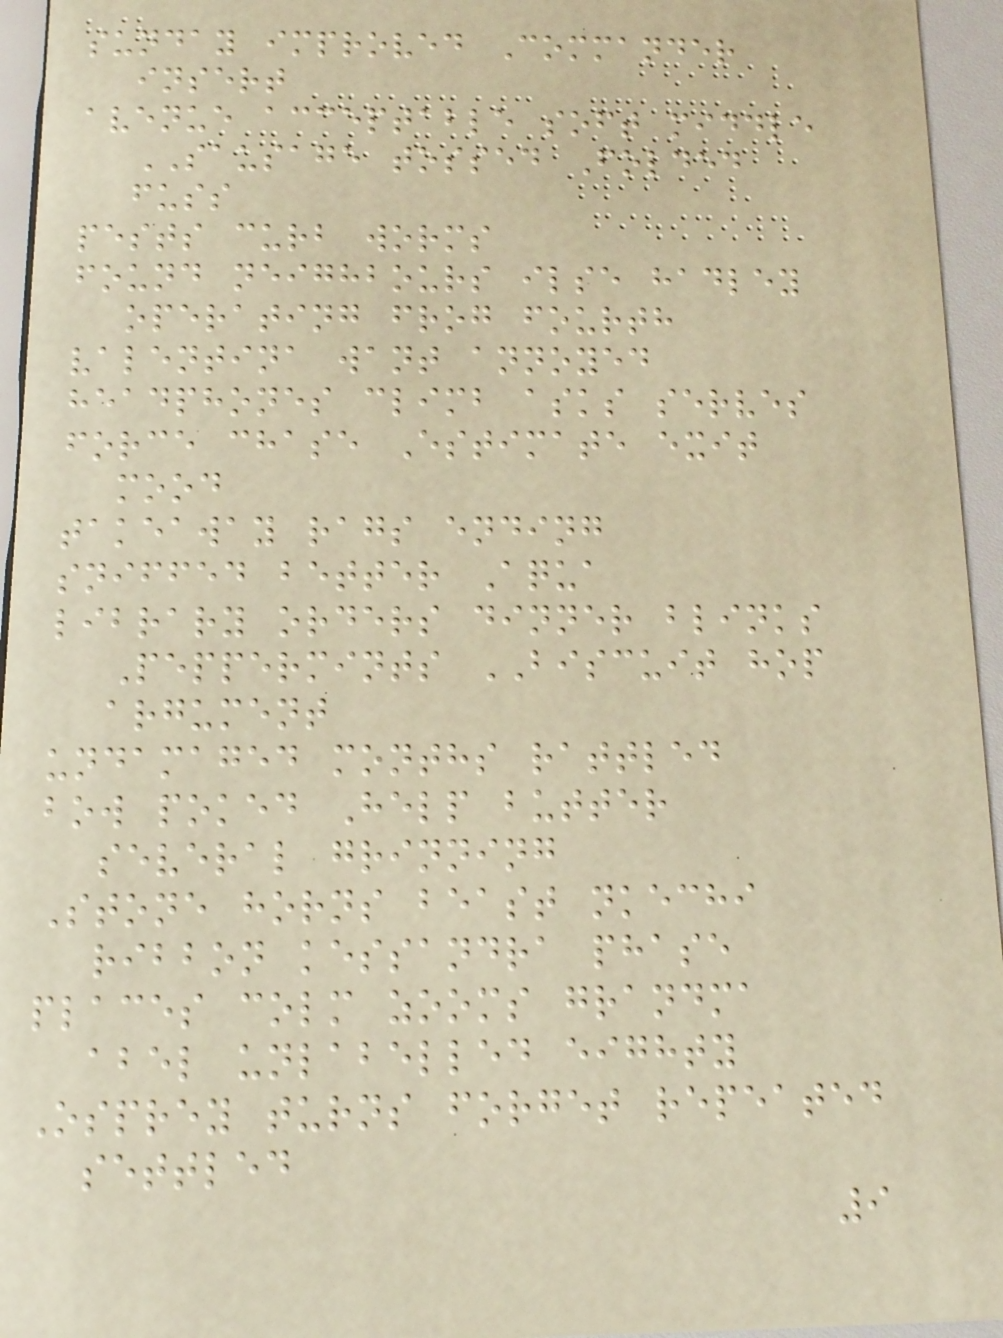sunday improved Commander
insert
avenue acceptable soft middle
SAUSAGE tossed Folded
fuss
pests curb worms
found neighbours ilse hadley
operating frog fourth
valentina want annoyed
headphones climb asks serves
force chase Estimate exit
mood
takeaway rags ending
sniffed better Aqua
library orders dinner blinks
Peppermints BISCUIT hop
argument
undamaged months rattled
bow poked Help butter
several grinning
Stone horns beast nkechi
ribbon kessandra phase
places colm zooms grandma
abel unlabelled eighty
Osprey turns forget repeated
settled
9
